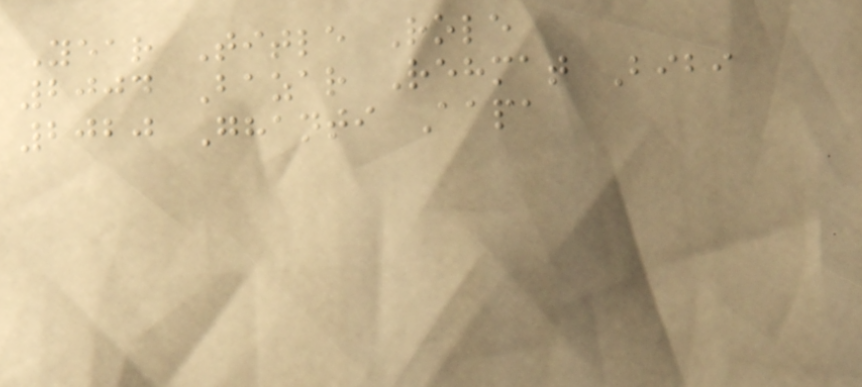Year Title Role
2004 Bazar Rehmat Bibi
2020 Ghanti Aapa
